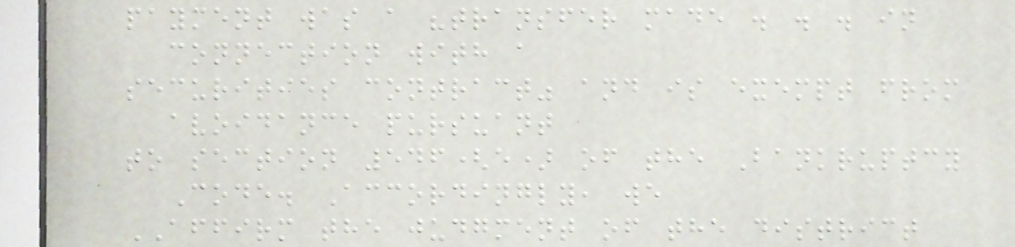payment was a "transfer made . . . in
connection with a
securities contract" and is exempt from
avoidance pursuant
to section 546(e) of the Bankruptcy
Code. Accordingly, we
AFFIRM the judgment of the district
